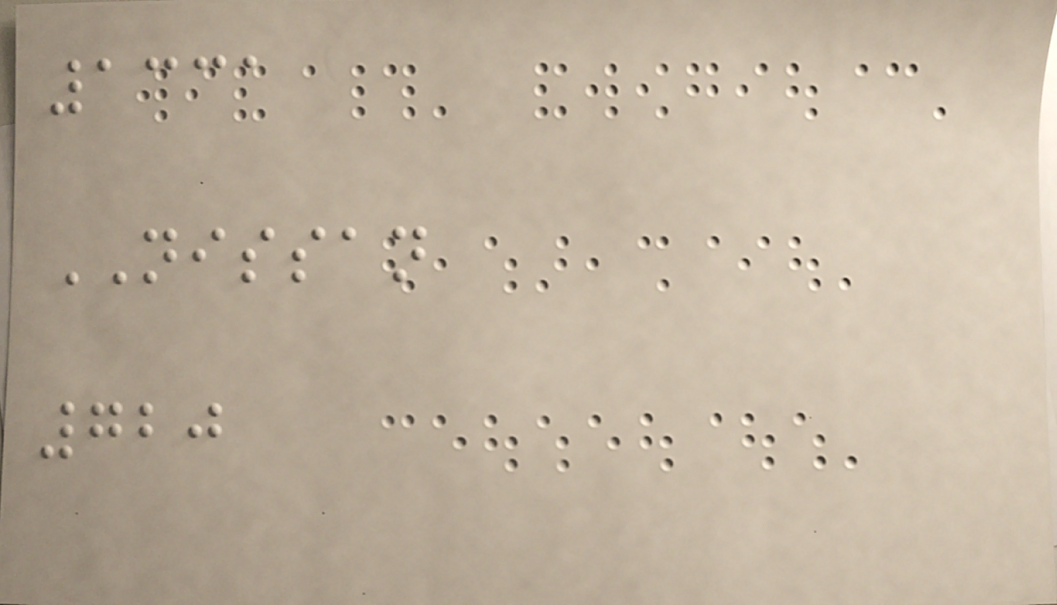1331
NISSAN
720
